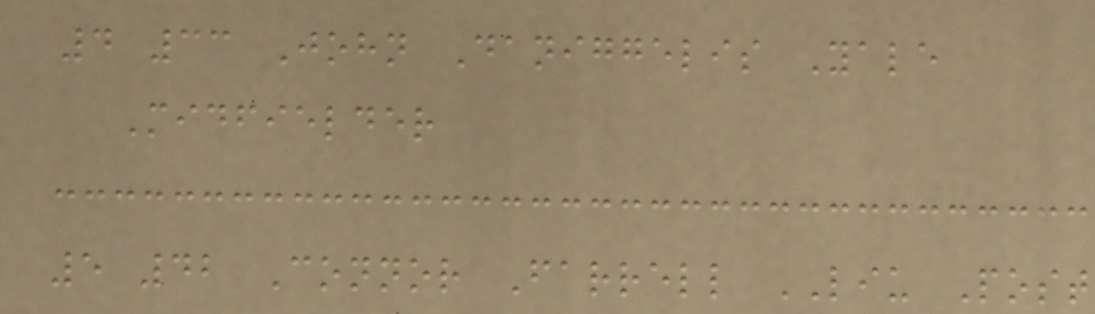4 33 John Daniggelis Yale
Midfielder
5 42 Connor Farrell LIU Post
